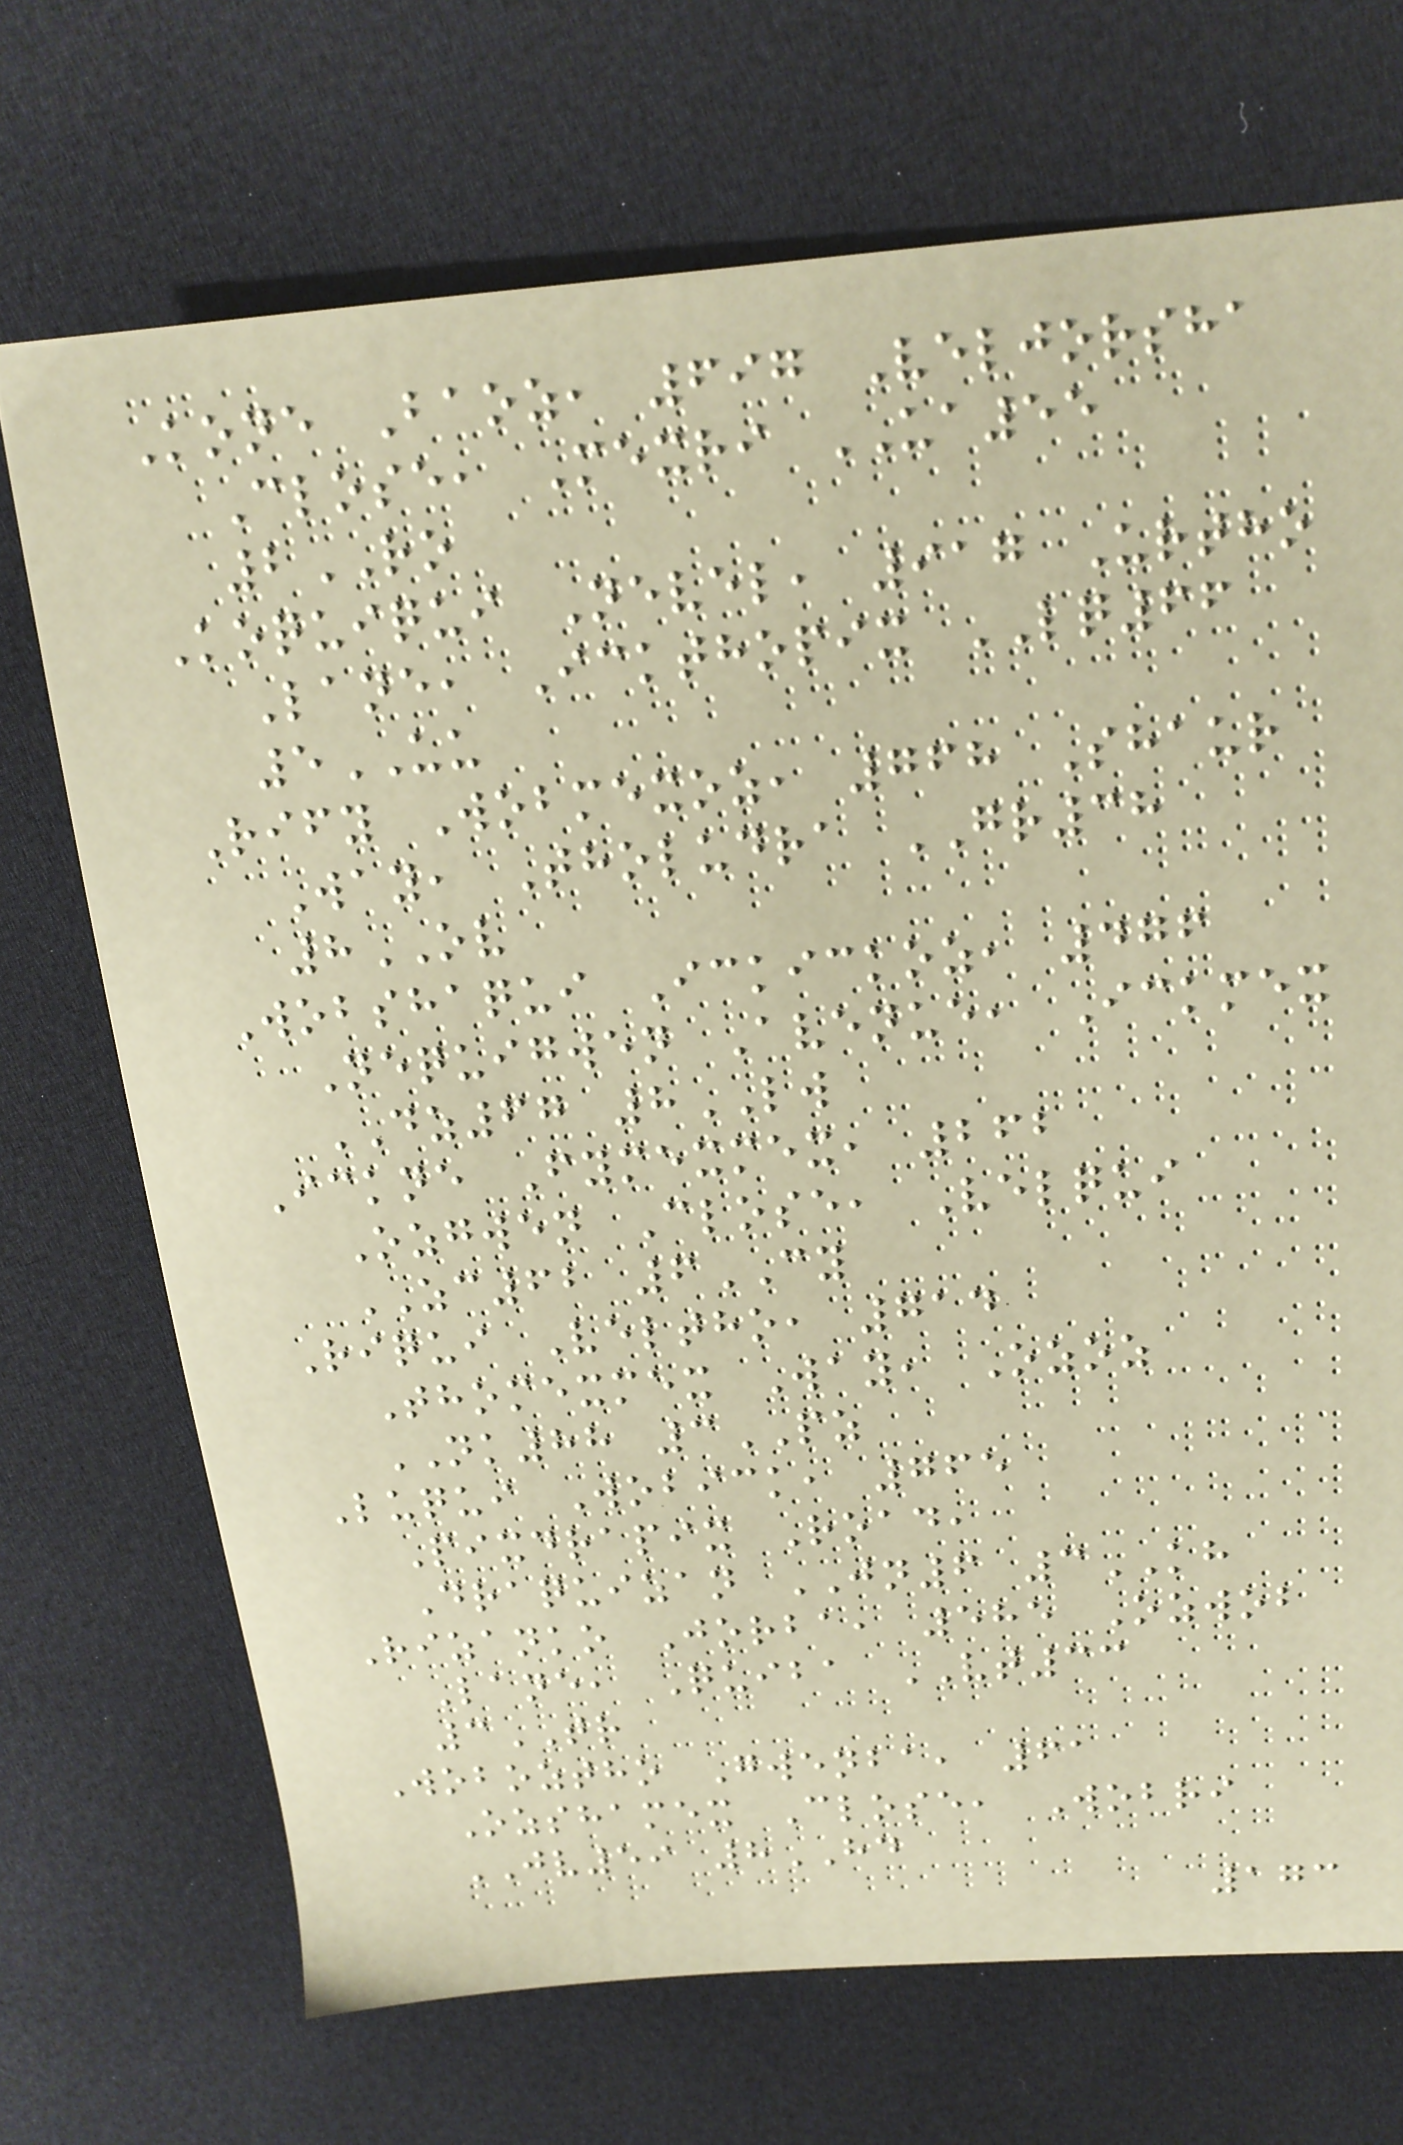Kone Baoz, 697 Veljorsha
Close, Mexri UA55
2RO
Koquiqui Nevel, 917 Urtho
Lane, Ickthopix LQ66
5UU
Rify Wobmexoz, 768 Shaur
Way, Tholudra GR38
8OV
Wobshaqui Ickickoz, 476
Nequigwen Avenue, Ickmex
DZ67 8LW
Ickne Fymexmex, 262
Ozgwen Close, Velqui
ZC62 6CY
Riqui Veltho, 714
Thomexmex Way, Ozoz
NK88 3PZ
Luqui Wobick, 765
Pixdrapix Road,
Draquizan JN6 3KH
Rizanko Jorba, 585 Ozwob
Lane, Quiba VT33
3TR
Woboztho Gwenba, 61
Ozshamex Close, Wobri
JV59 8HD
173
